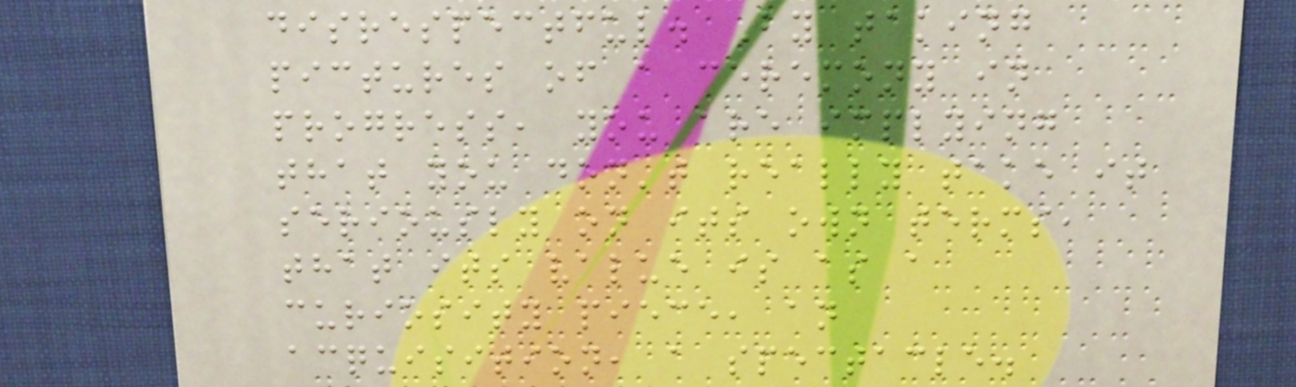disrespectful. By taking
pictures of a ceremony in
progress, you are implying
that you don't really take it
seriously on its own terms,
that its value is as a
curiosity piece, an
acquisition, a spectacle.
